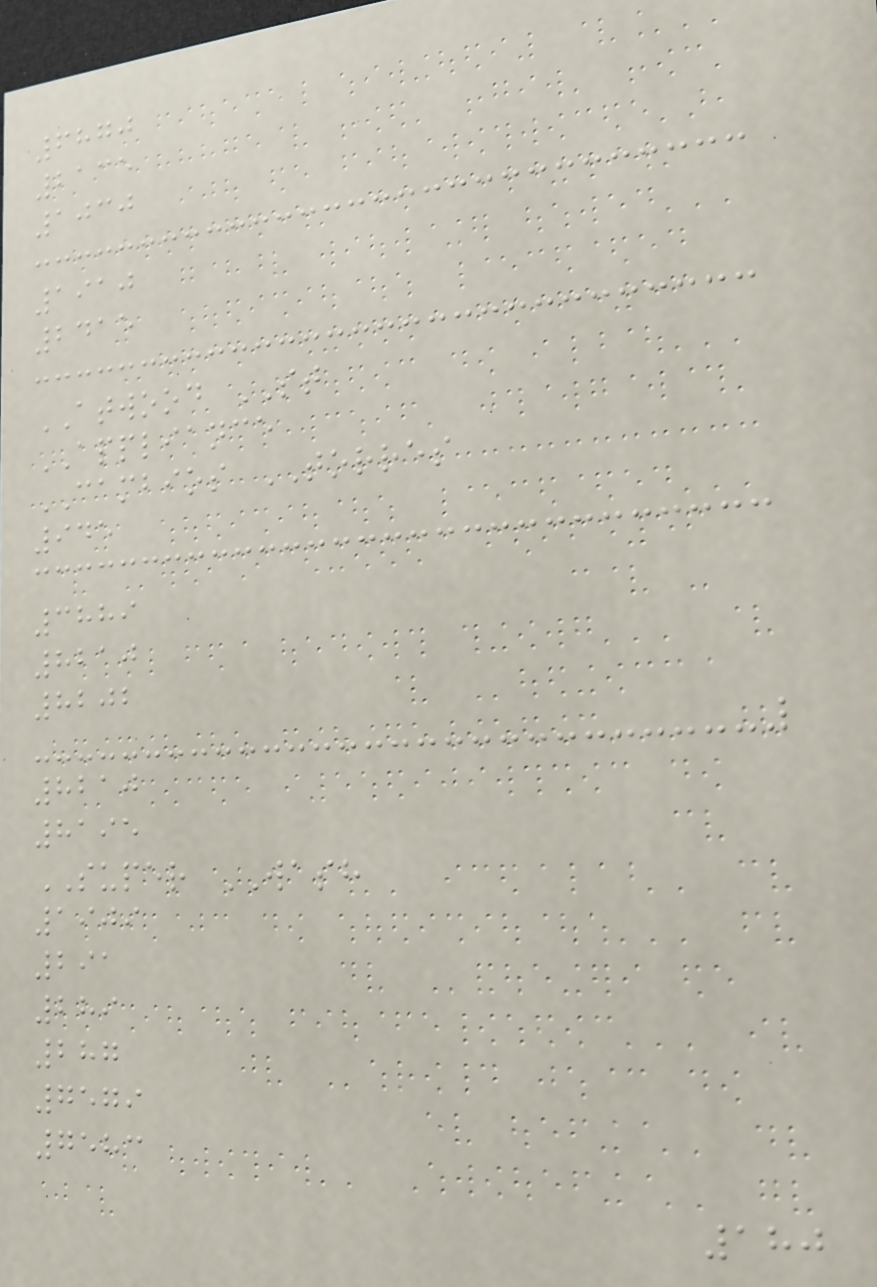6870
2135
1030
1910
2415
ATWOOD ST
APPLIANCE
CAMBIOS TORRES
945
3889
8210
8202
8210
8195
SUPER WASH
1909
291
289
287
7579
7583
180
